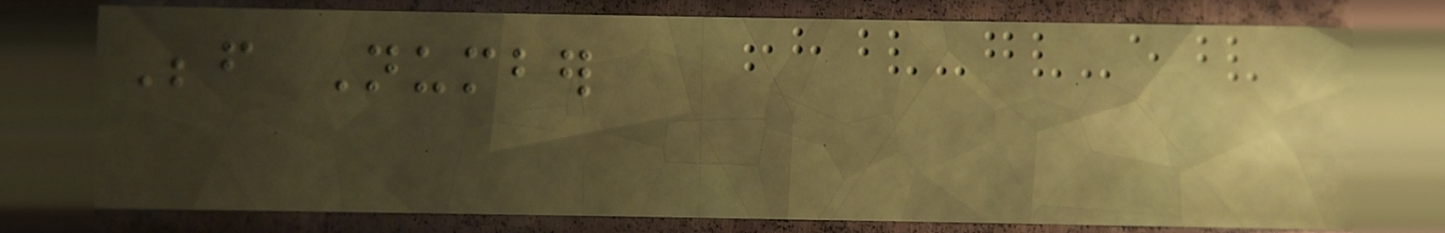Before Number
